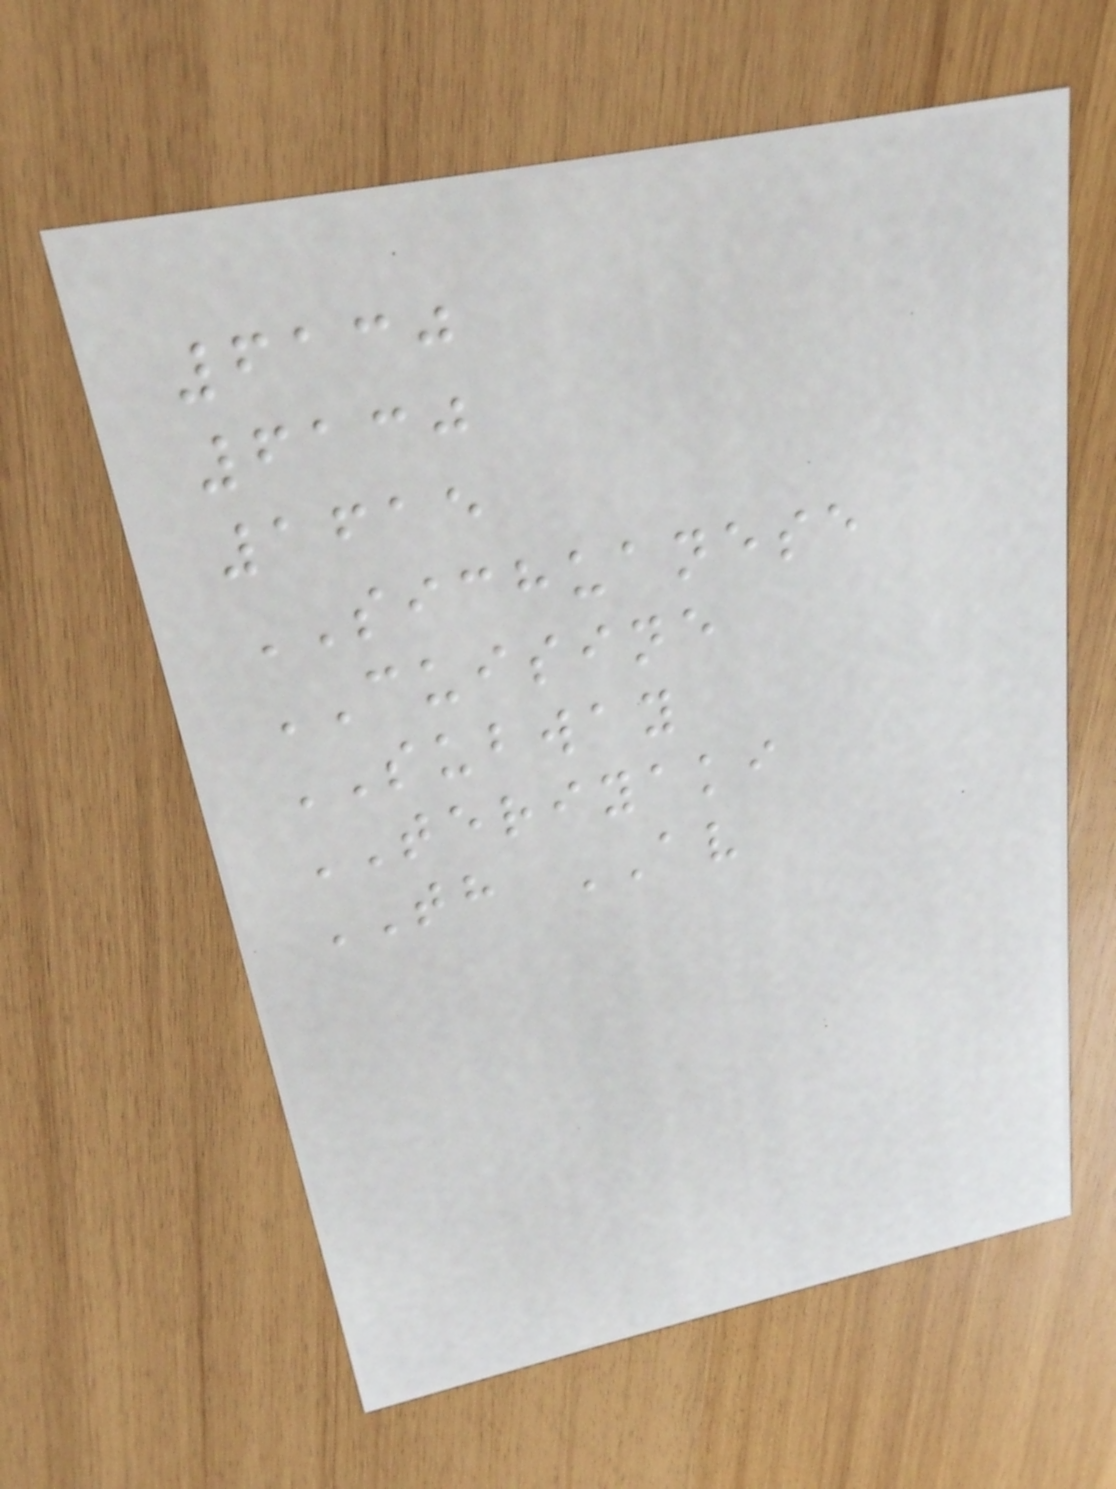6130
6130
1615
SICHUANESE
CUISINE
SUBWAY
TERIYAKI
TH AV
